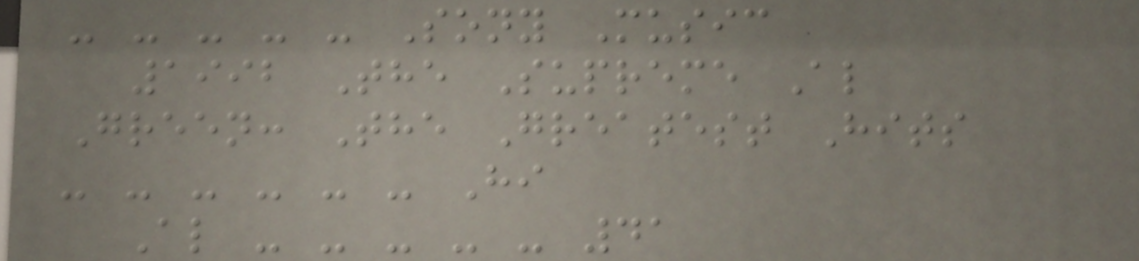- - - - - Sony Music
1992 The Supreme Al
Green: The Greatest Hits
- - - - - - Hi
Al - - - - - 41
